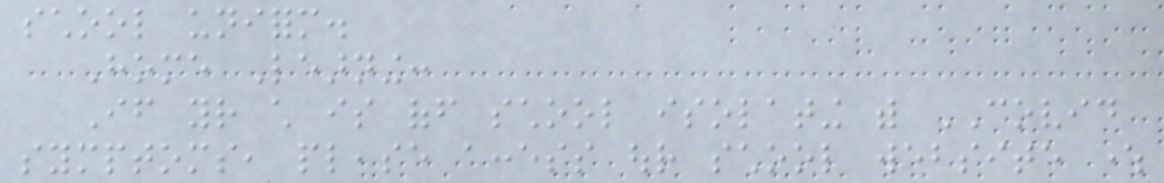school uniform.
Home Learning:
If your child is off school isolating with COVID
symptoms, please access our school website where
